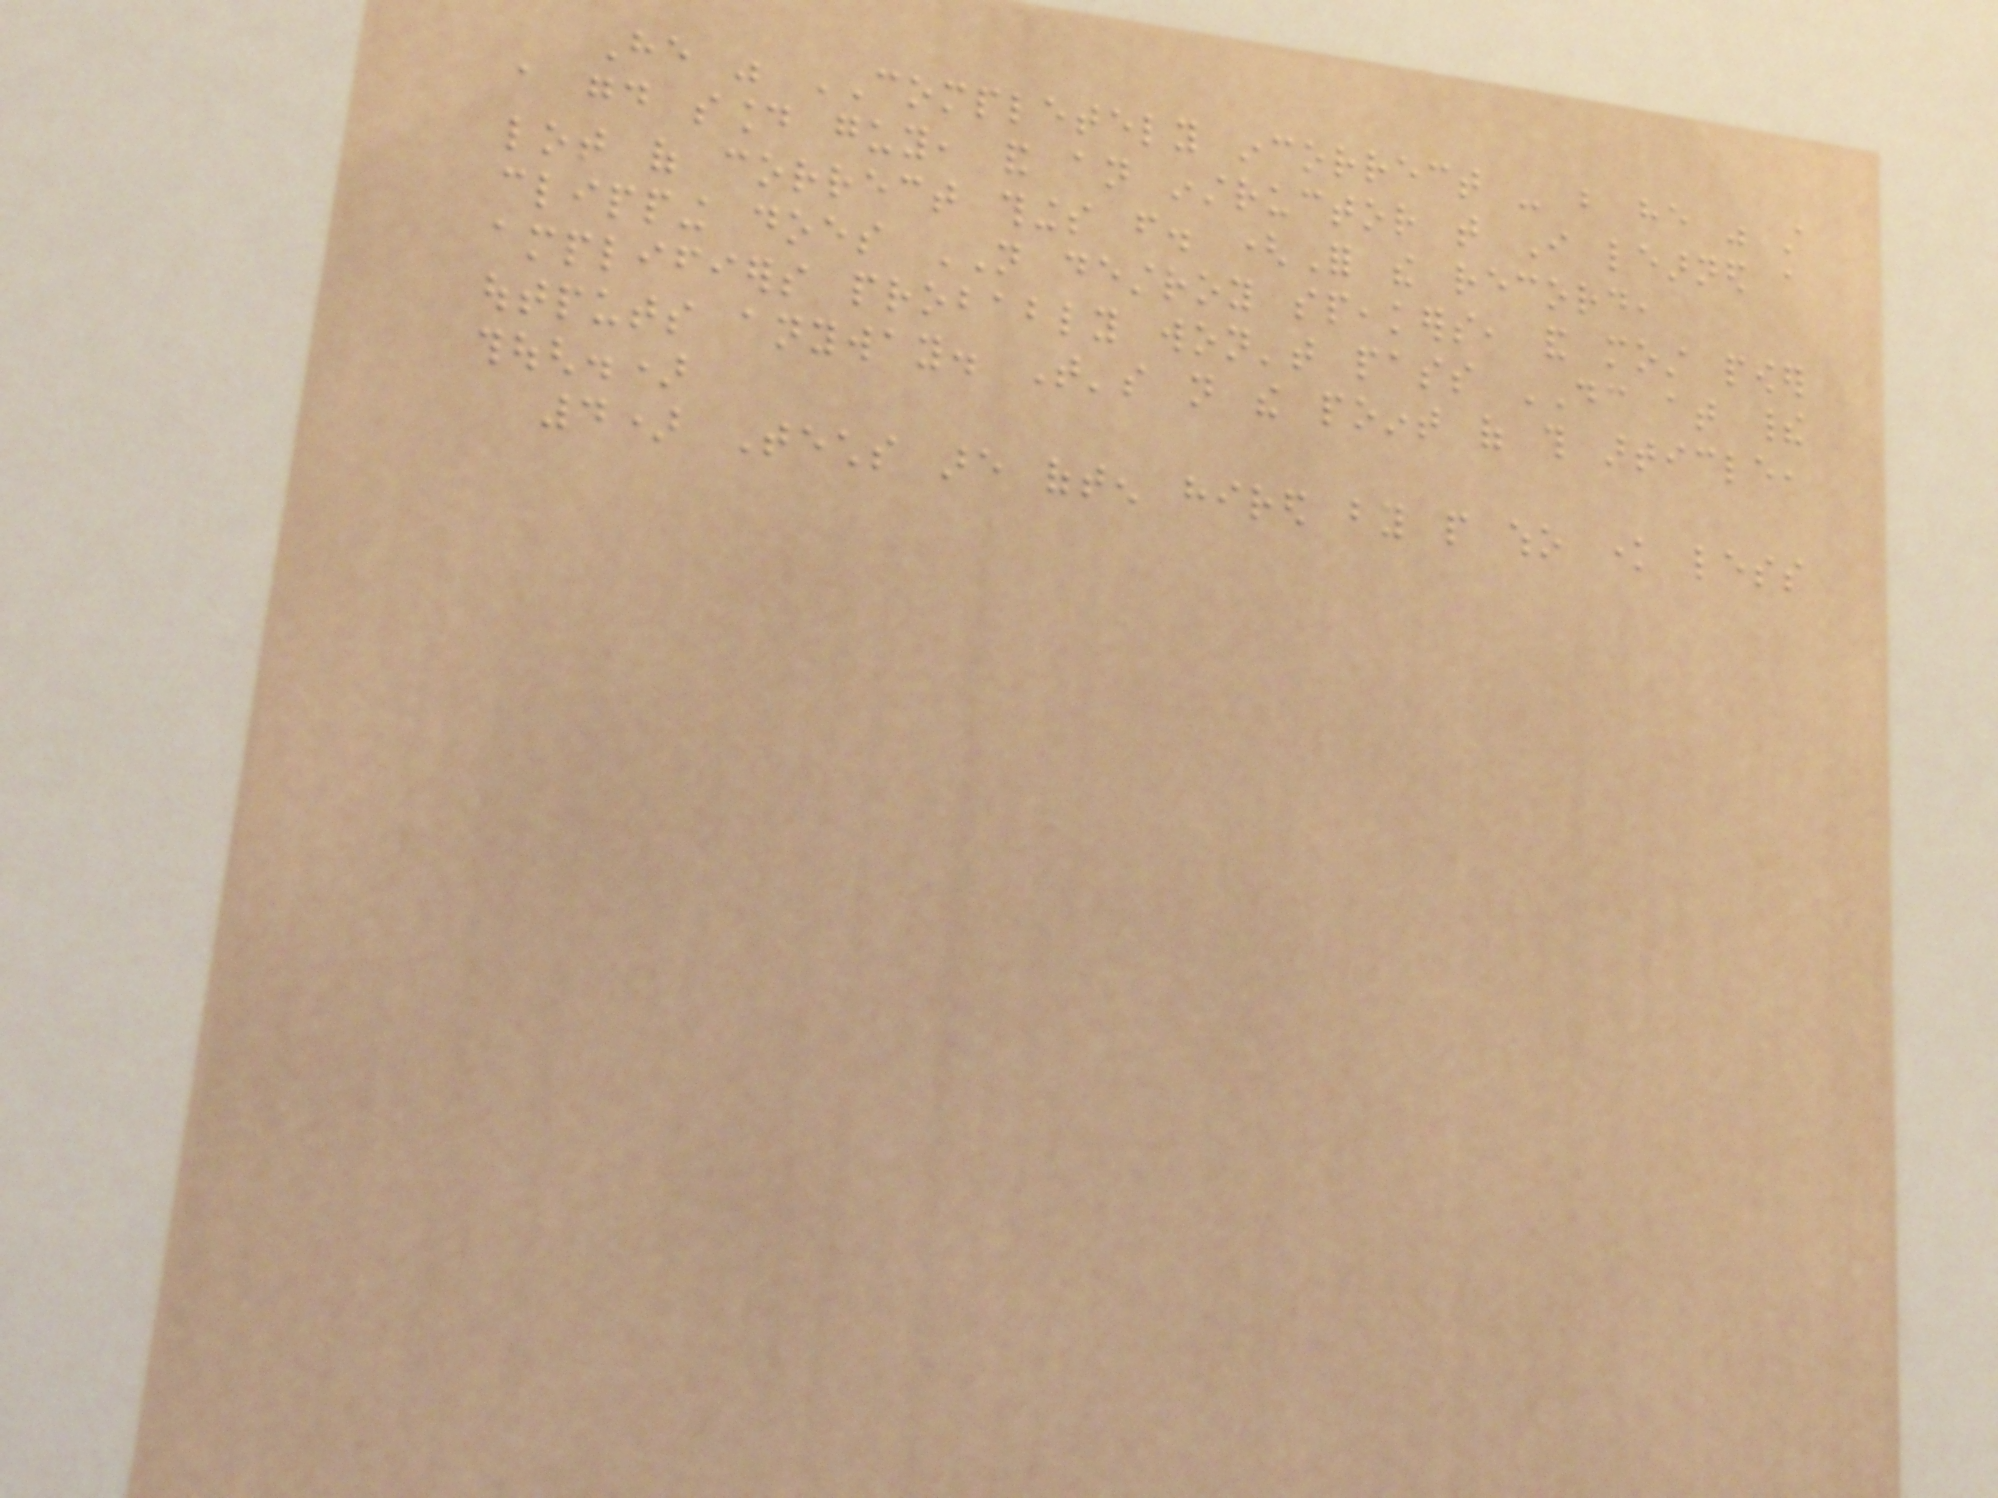He was COMPLETELY incorrect - but he was still
a good sound guy, and an instructor that I learned a
lot of correct things from. (For the record,
clipping does NOT destroy speakers, and most power
amplifiers probably won't pass DC at their
outputs anyway. That's not the point of this article,
though.)
4) Techs are often hired by people who know less
